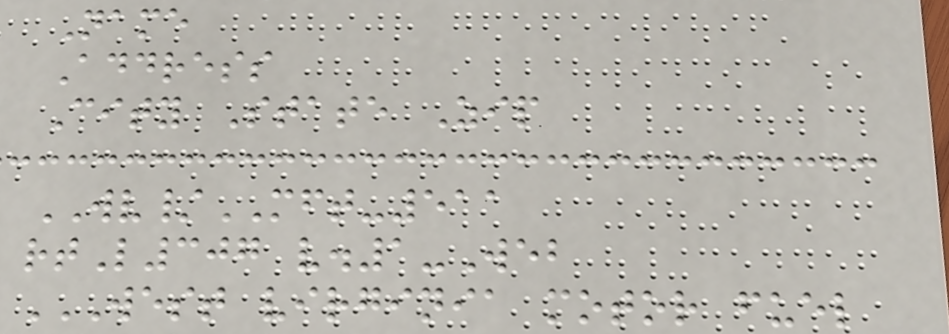Name
Address
City State Zip
WV/MFT-511
rtL307 v.1-Web
WEST VIRGINIA MOTOR FUEL
